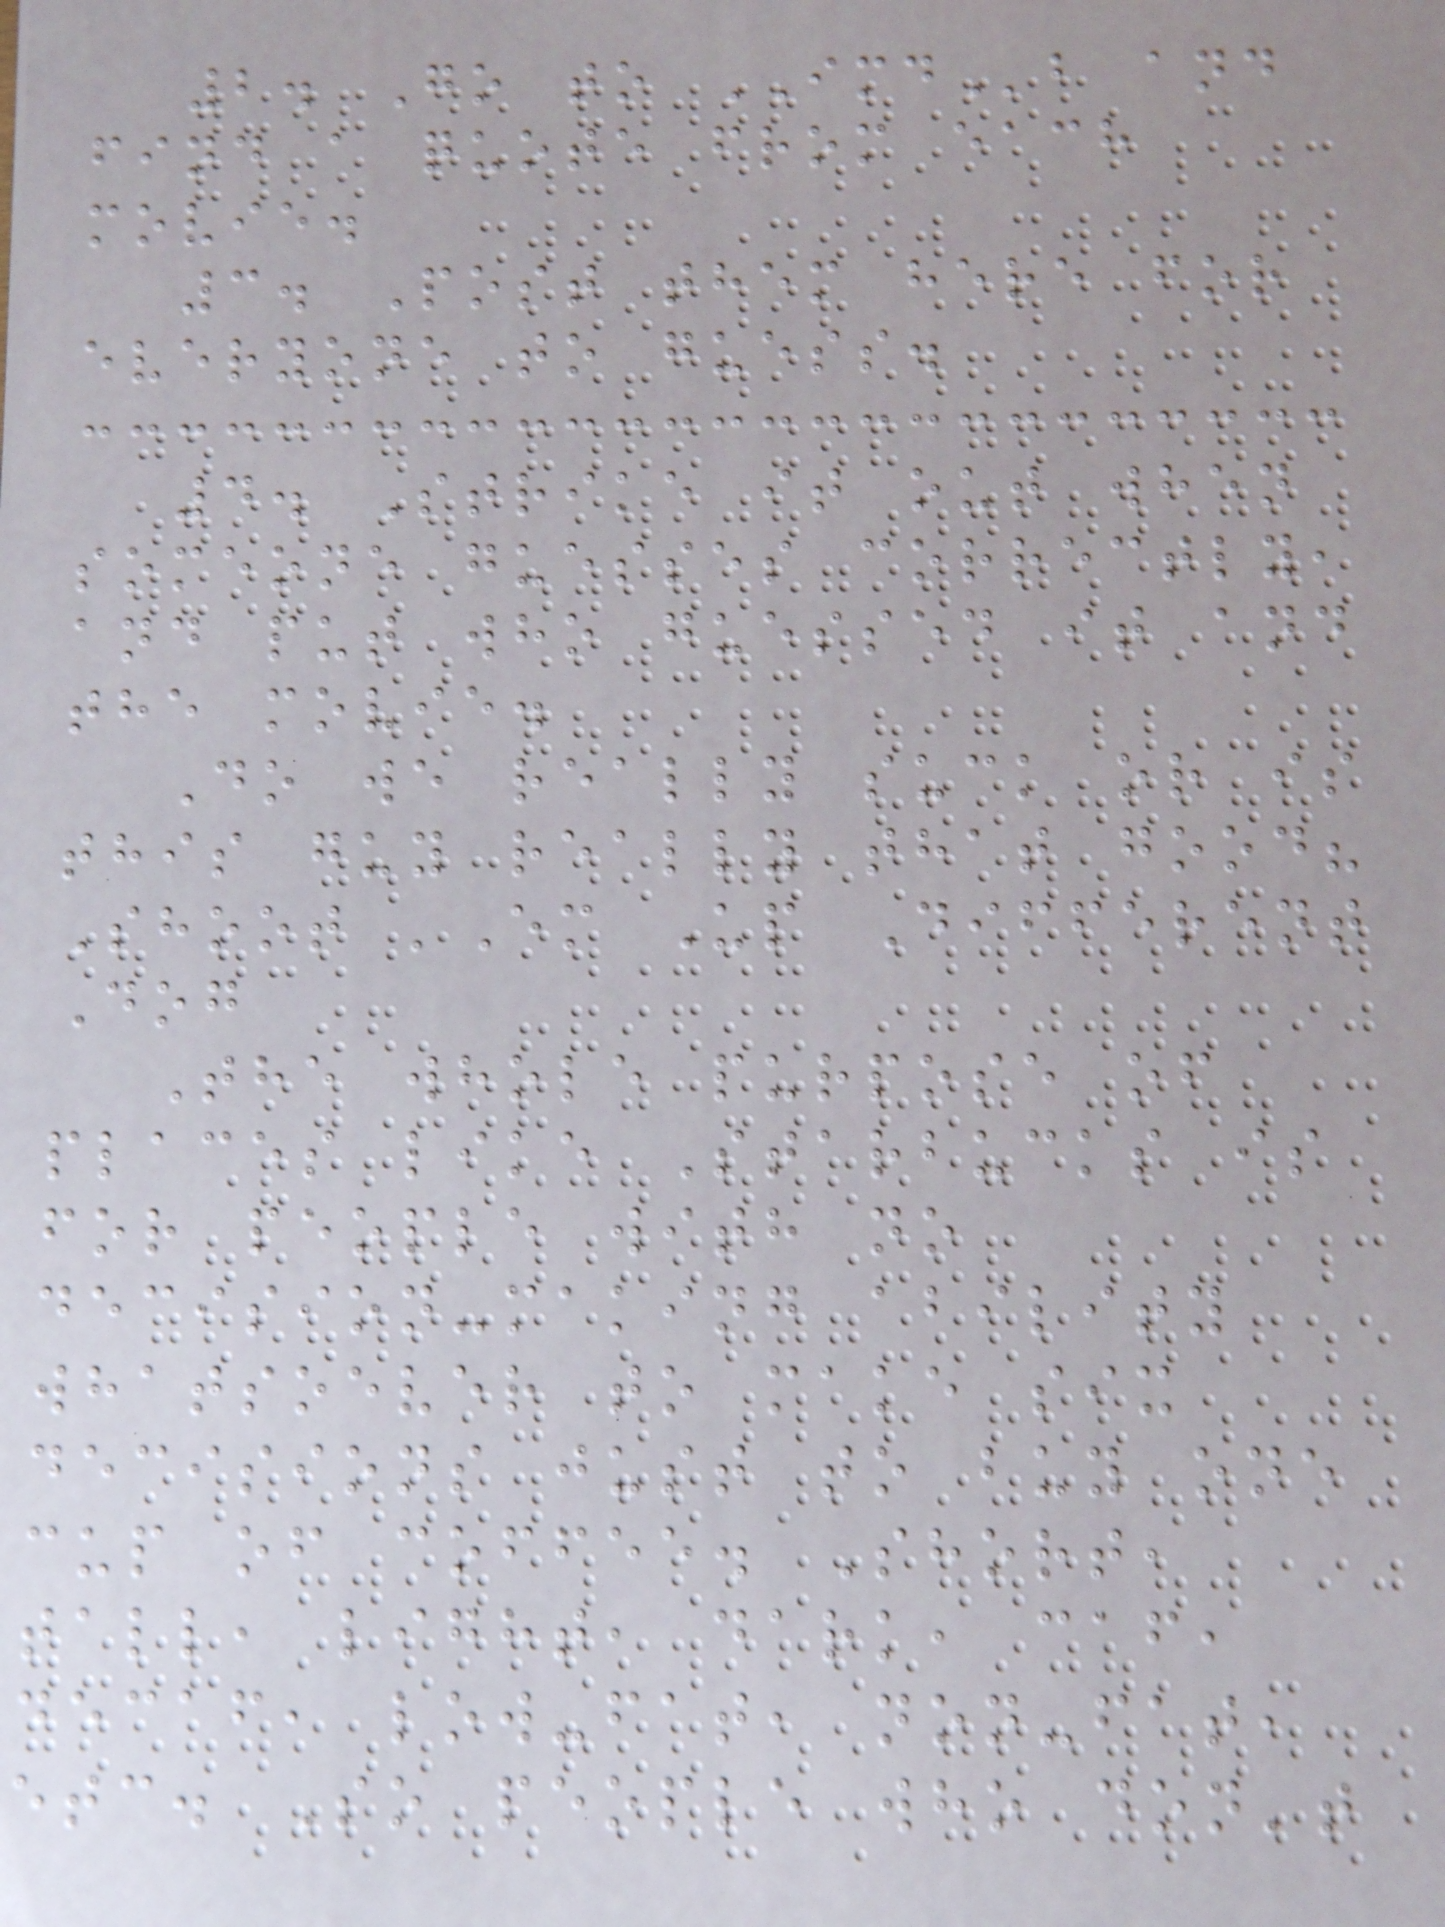2. Go to IMDb and
find a quote from each
movie.
3. Post them here for
everyone to guess.
4. Strike it out when
someone guesses correctly,
and put who guessed it and
the movie.
Do we really suck or is
this guy really that good?
Shoot 'Em Up Different
Dog
The whole purpose of
places like Starbucks is
for people with no
decision-making ability
whatsoever to make six
decisions just to buy one
cup of coffee. Short,
tall, light, dark, caf,
decaf, low-fat, non-fat,
etc. So people who don't
